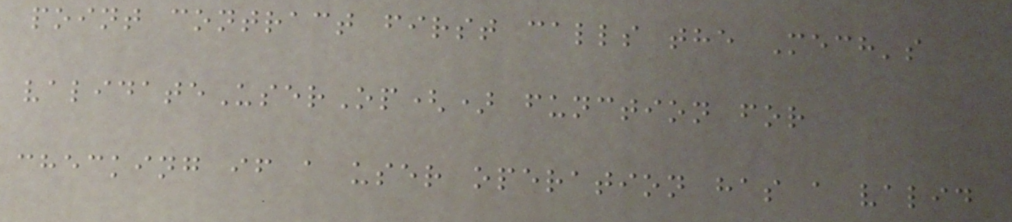point contract first calls the Mech's
validateUserOp() function for
checking if a user operation has a valid
